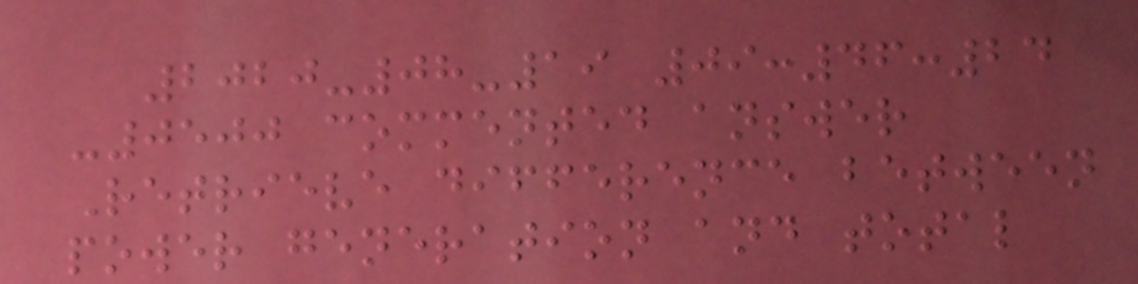2020-08-19 09:46:24
-0500 commented answer
Retrieve difference between
power generation and total
